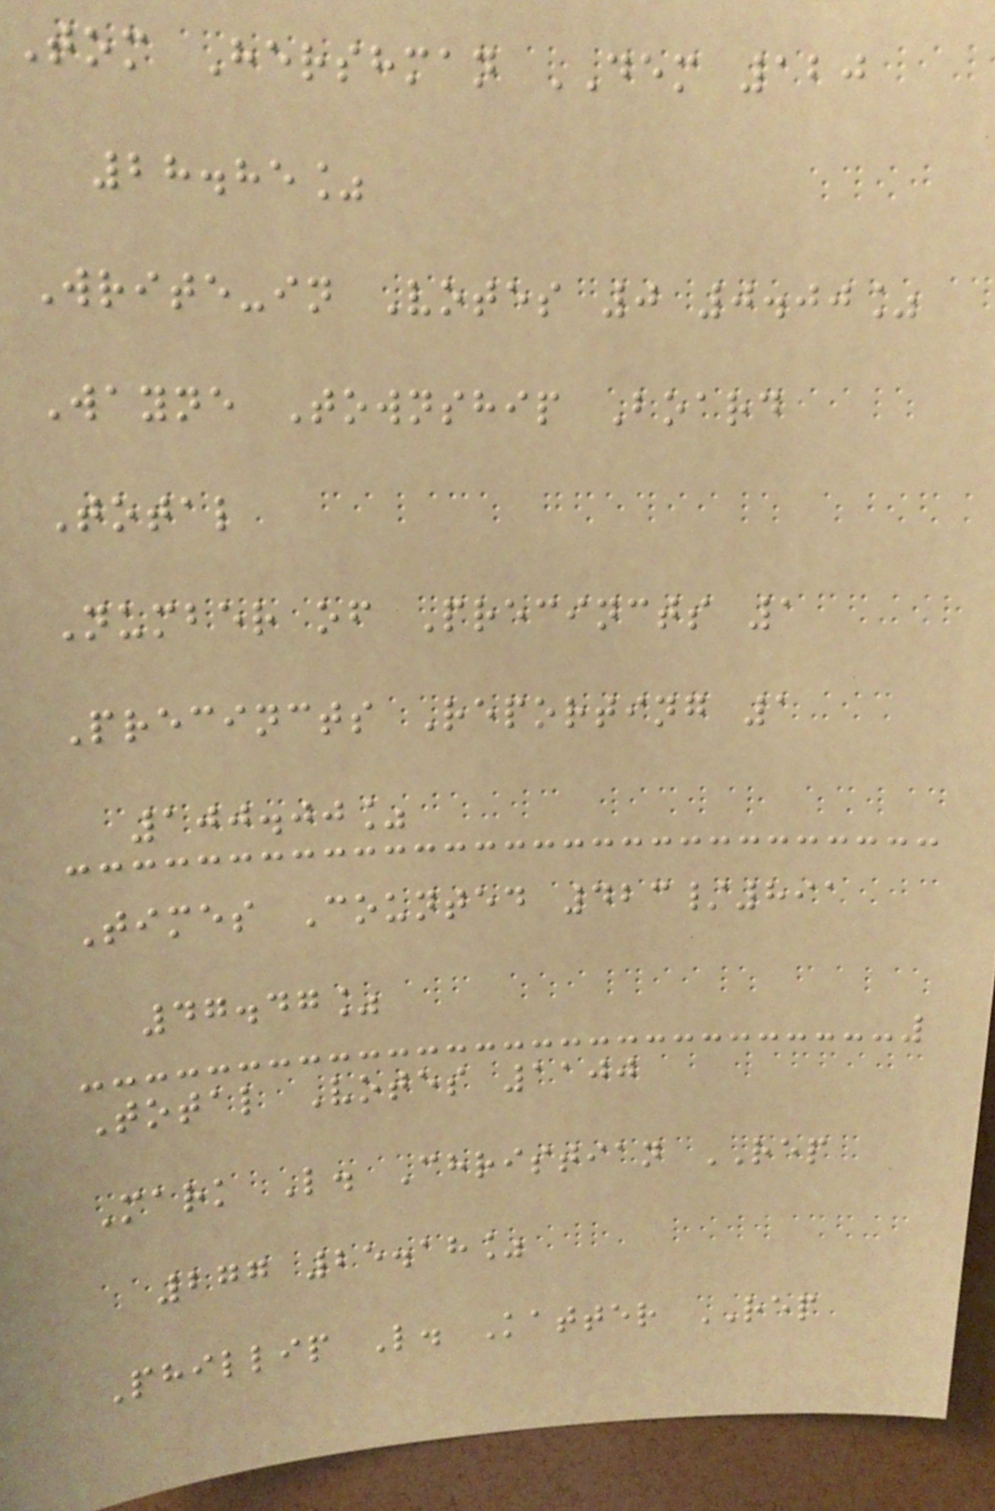Tom Hershman DEM 120
28.85%
Write-in Votes 0 0.00%
Wayne Township Board
Total
Number of Precincts 1
Precincts Reporting 1
100.00%
Times Counted 423/891
47.47%
Total Votes 1100
Mark L. Christian REP
277 25.18%
Phillip L. Katter REP
